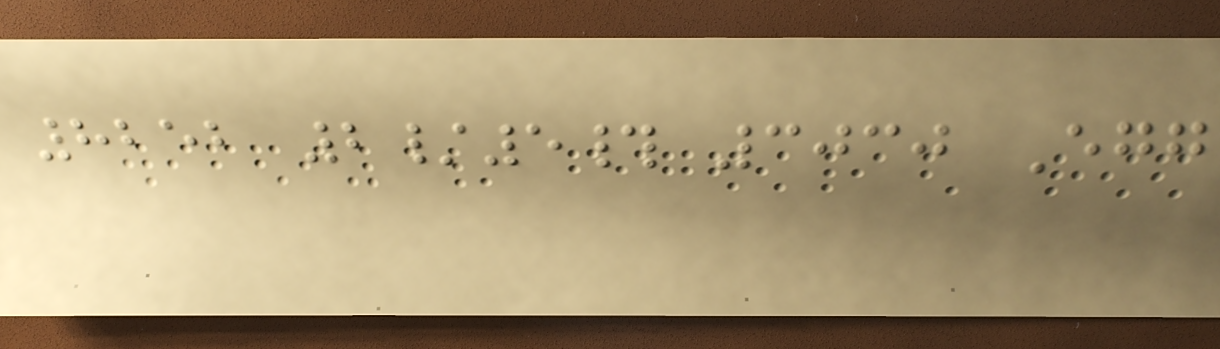8252 2/5# 3030 Egg
